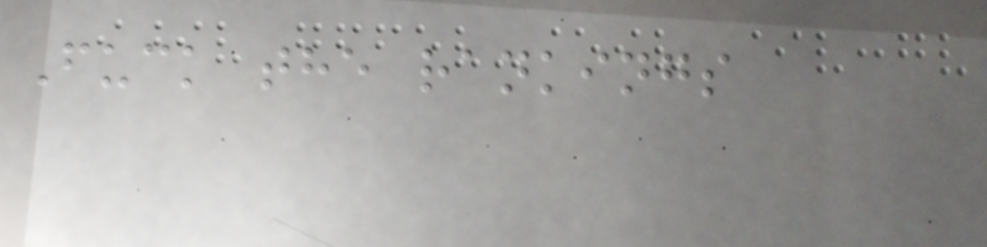Fuck the rankings
